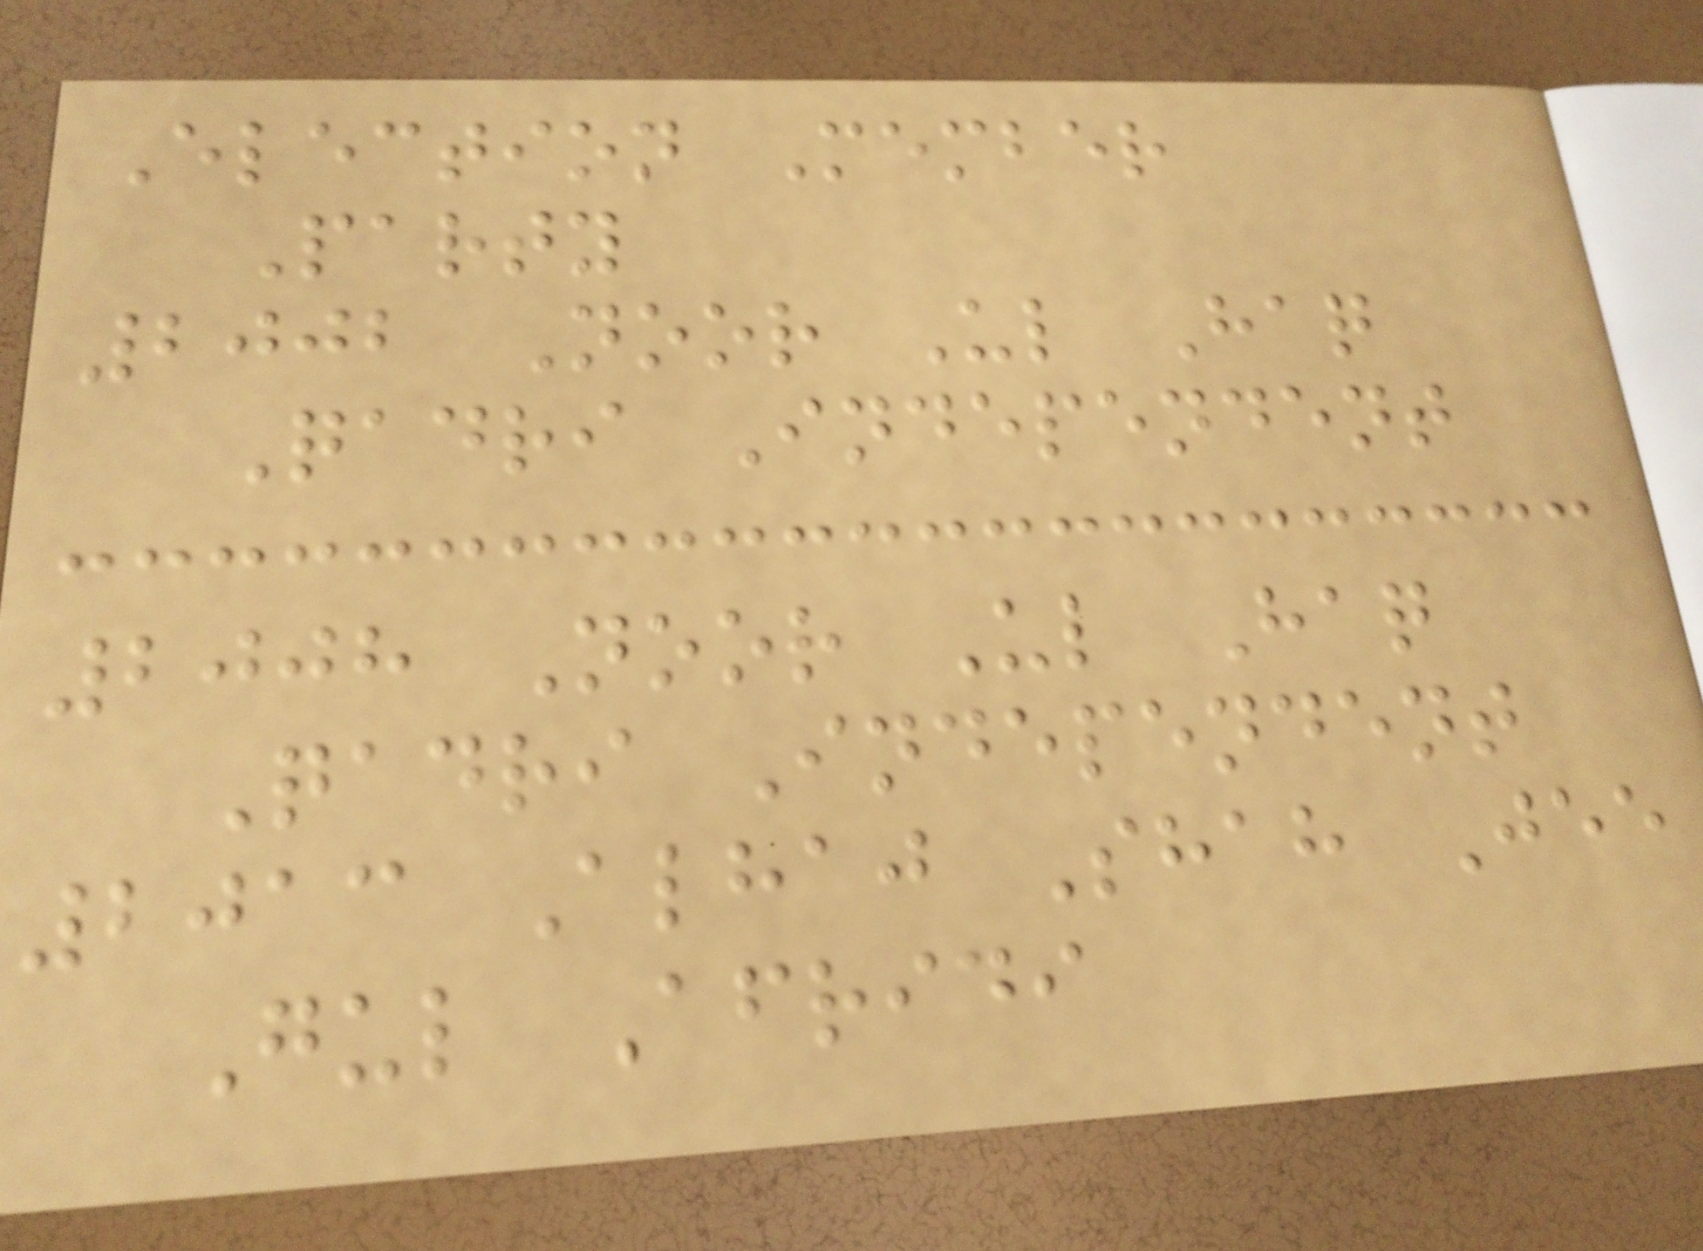Election Member
Party
2002 Noor Ul Haq
Qadri Independent
2008 Noor Ul Haq
Qadri Independent
2013 Alhaj Shah Jee
Gul Afridi
